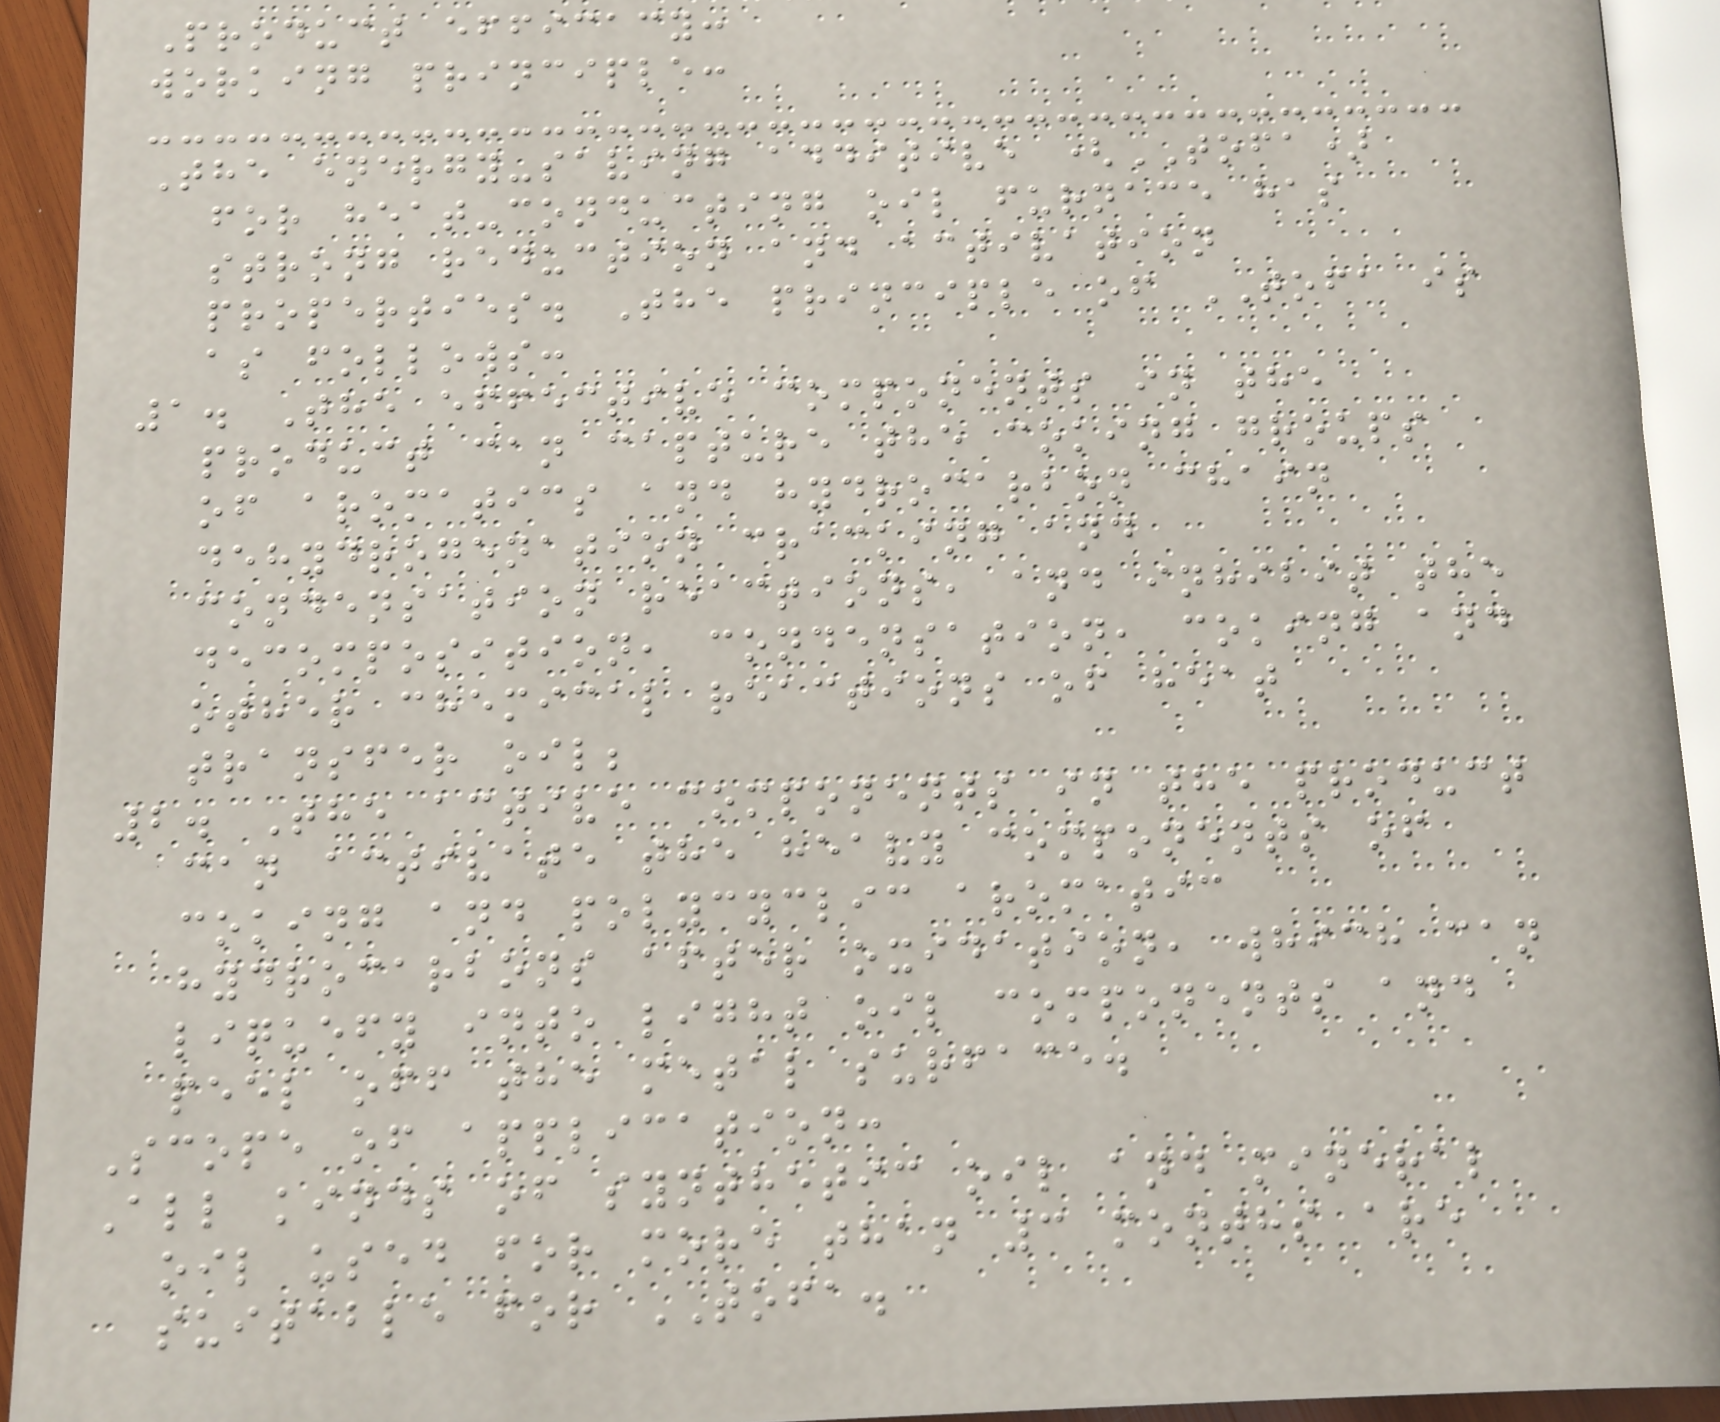Product efficacy:
working principle:
The energy-saving additive (TOFA)
for heat-conducting oil furnace has
strong reduction and activation
properties. The principle of TOFA is
as follows:
1. The effective components in the
product can capture the coking groups
of aromatics and hydrocarbon chain
dehydrogenation cracking and
condensation reactions, and inhibit the
decomposition, condensation, coking and
other chemical reactions of heat
transfer oil;
2. The active components in the product
can activate the heavy components of
coking and polycyclic aromatic
hydrocarbons after oxidation, which can
liquefy into light oil components and
peel off the metal surface.
Scope of application:
All kinds of synthetic oil and mineral
oil used for more than 3 months are
suitable for TOFA.
